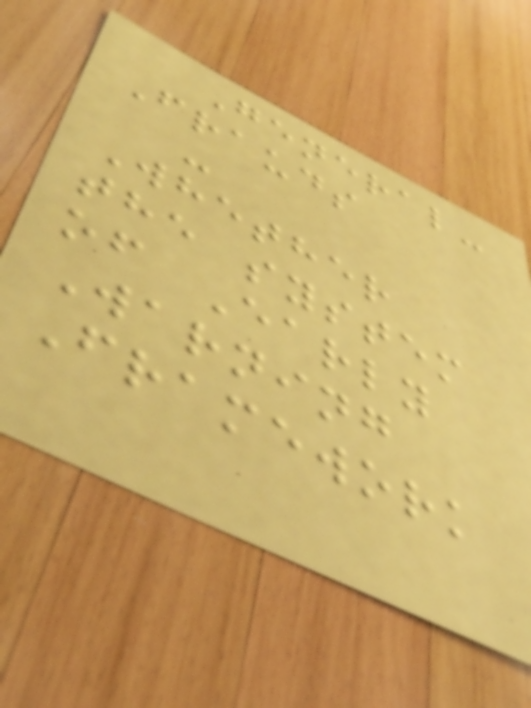General-
Frauds
-
Whether
the system
of Early
Warning
Framework
